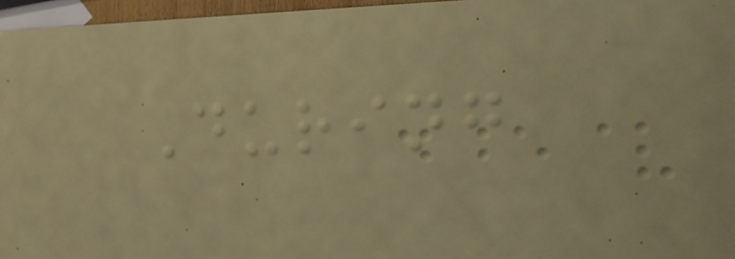During
